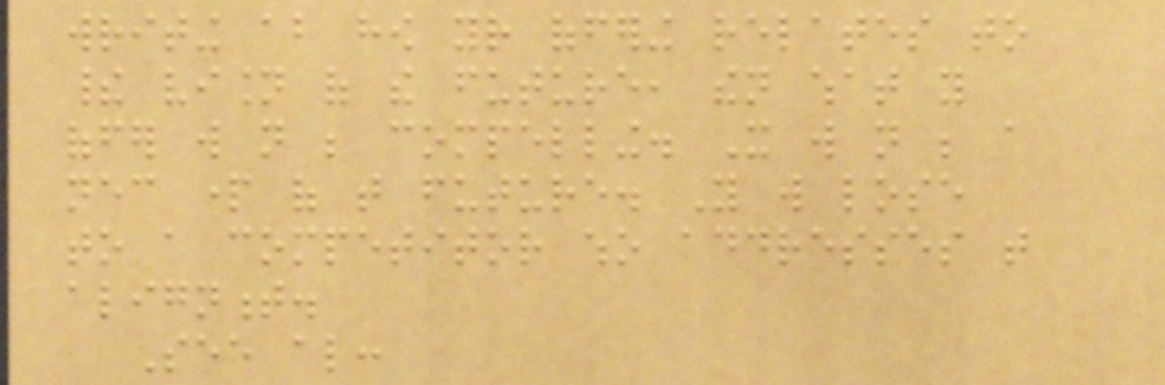writing about how your offering relates to
their vision of the future, then what you
offer will not be compelling. It will not be a
necessary part of that future. You will lose
to a competitor who addresses that
alignment.
See also:
